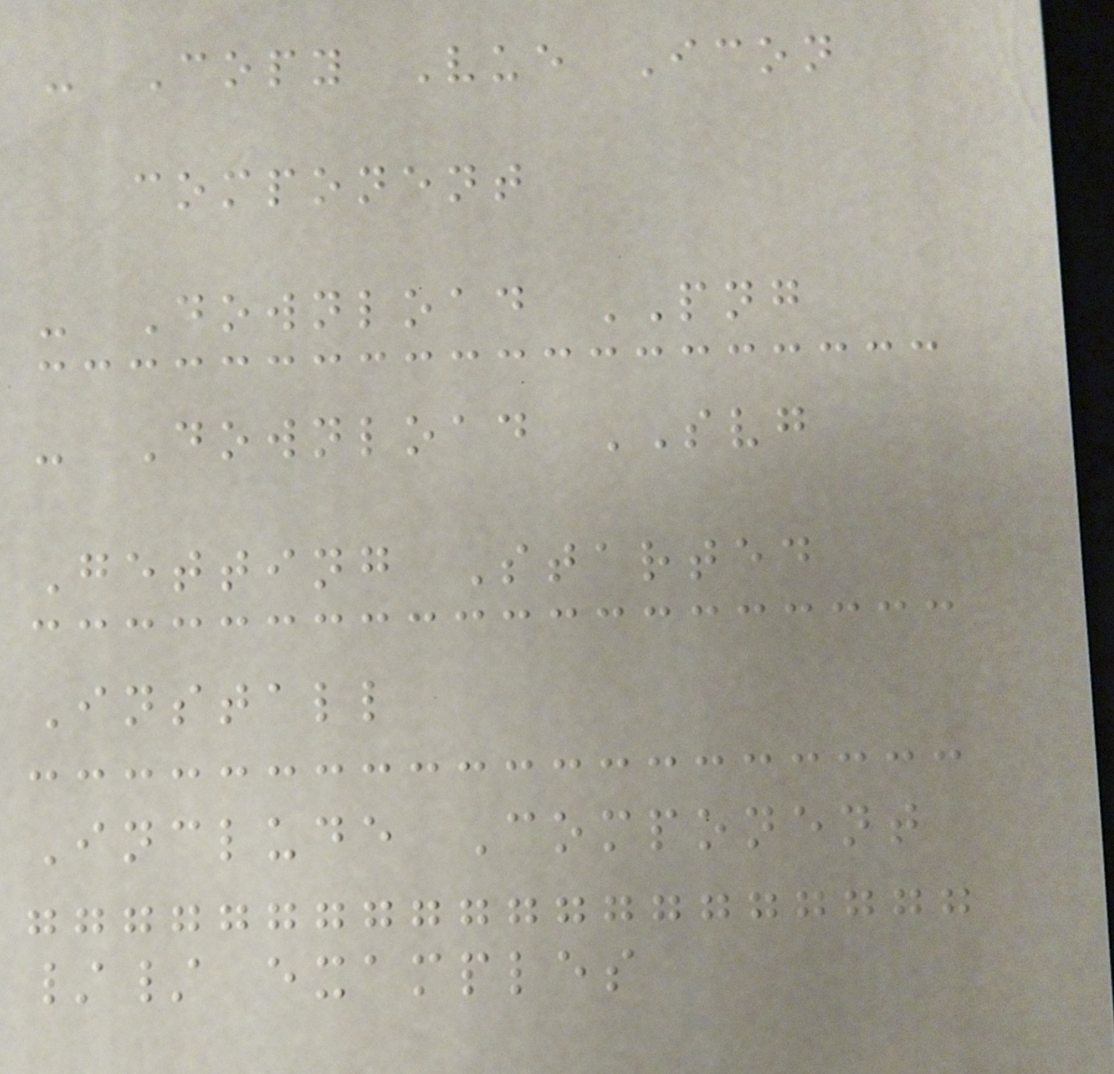- Copy Vue Icon
component
- Download PNG
- Download SVG
Getting Started
Install
Include Component
// examples
